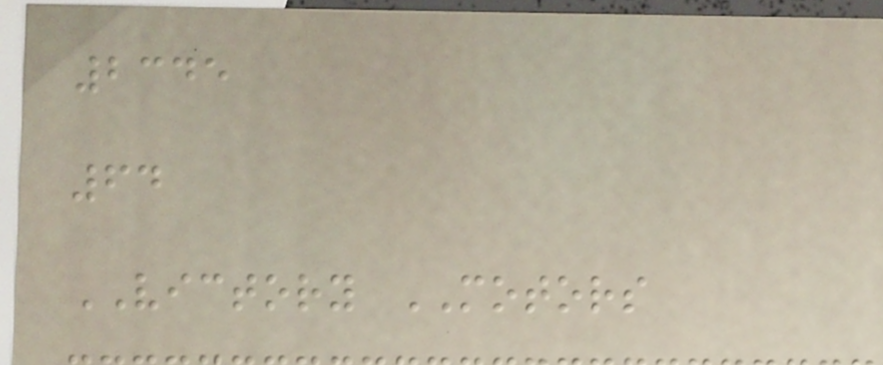2345
64
VICTORY MOTORS
